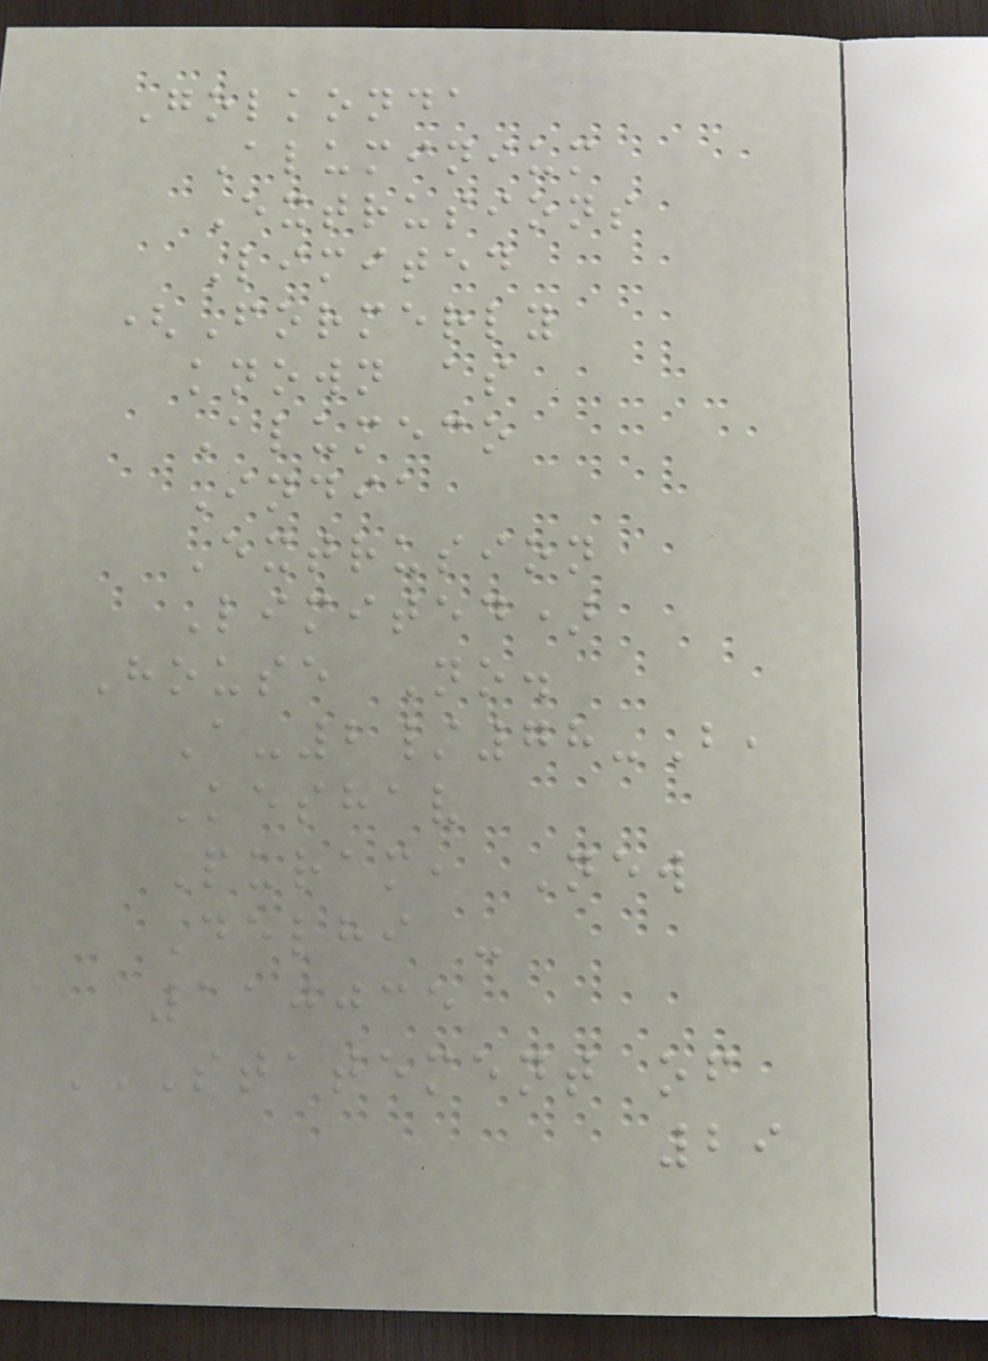Golkonda
Aluminium
Extrusions
Limited
(Formerly
known as
Alumeco
India
Extrusion
Limited)
House No.
A-2/78-B,
Keshav
Puram, New
Delhi -
110035
STATEMENT OF
29
